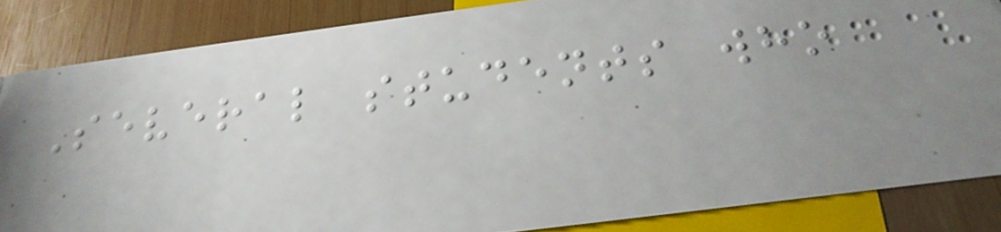Several students who
